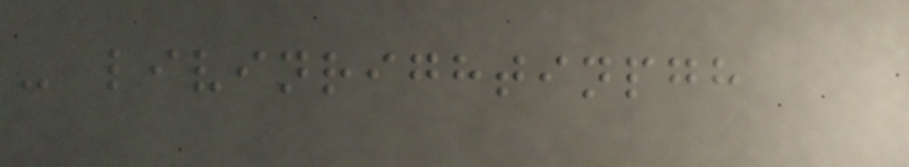- livinrightinpgh
